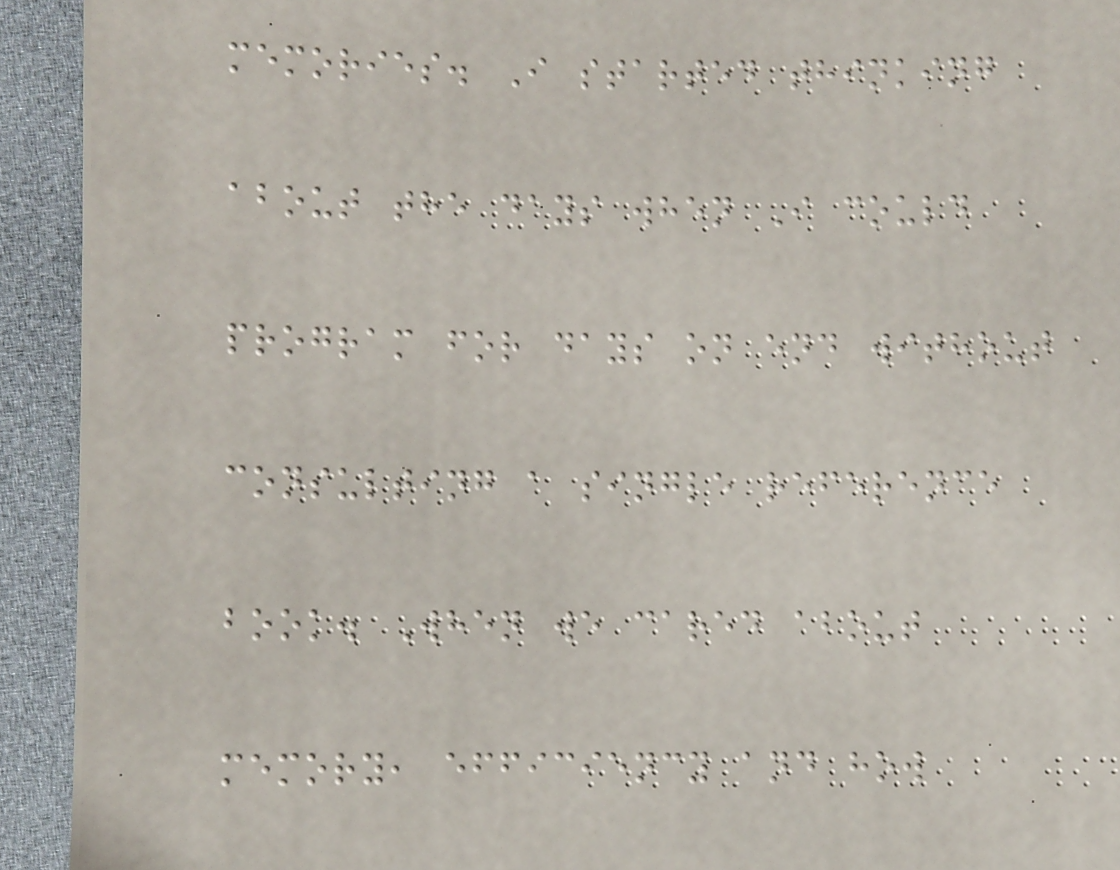memories. I started thinking
about the days when I could
program for days on end without
consulting a single reference
book. When we cared about
memory, efficiency and how
